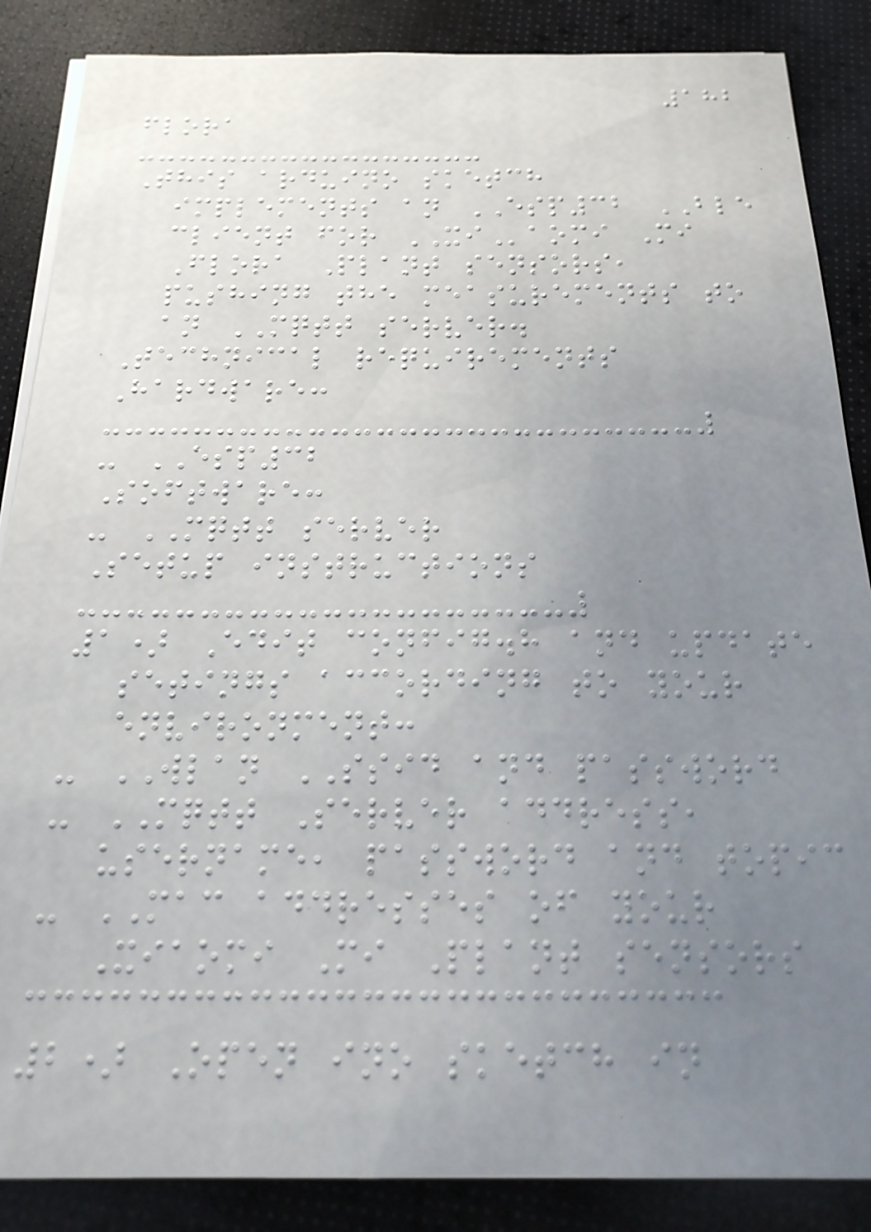182
flora
This arduino sketch
implements an ESP32 BLE
client for XIaomi Mi
Flora Plant sensors,
pushing the measurements to
an MQTT server.
Technical requirements
Hardware:
- ESP32
Software:
- MQTT server
Setup instructions
1) Edit config.h and update
setings according to your
environment:
- WLAN SSID and password
- MQTT Server address,
username, password and topic
- MAC addresses of your
Xiaomi Mi Plant sensors
2) Open ino sketch in
